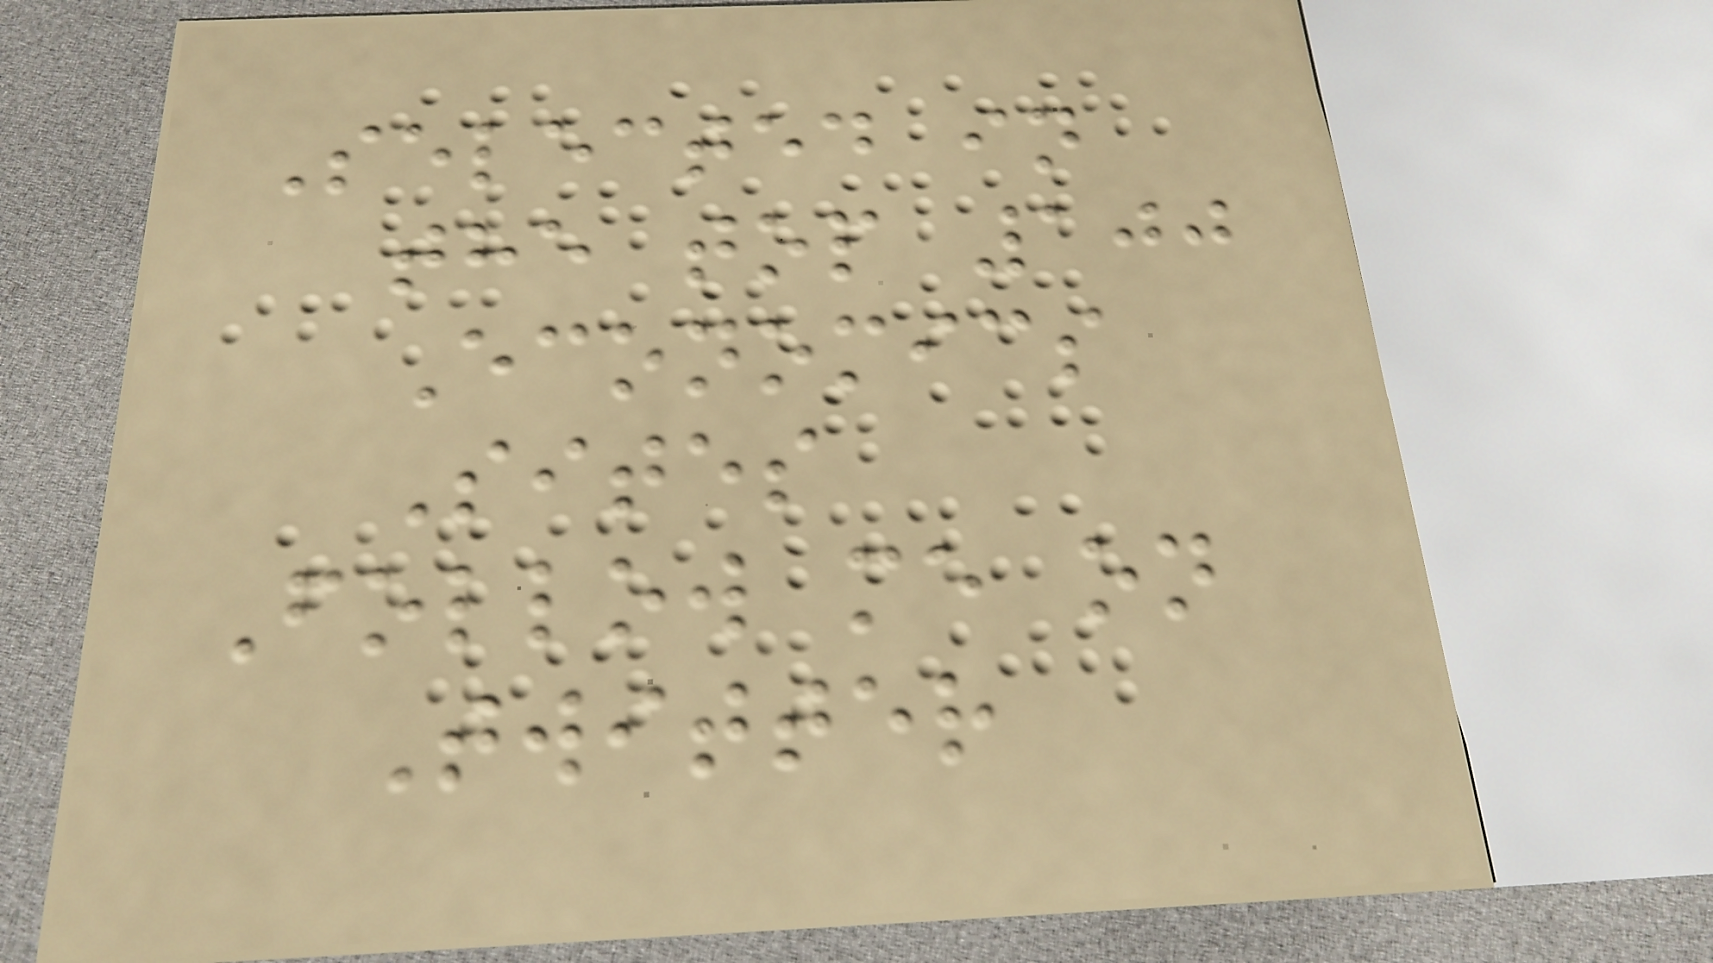Selected in
the top 100
Economics
Sites
Follow me on
Twitter
